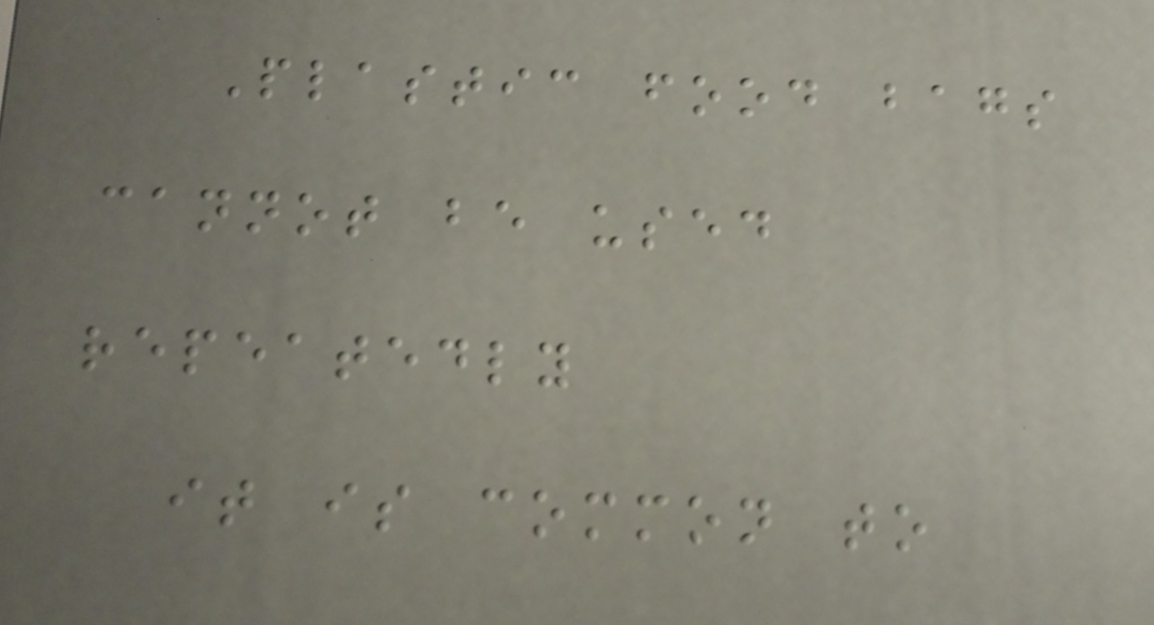Plastic food bags
cannot be used
repeatedly
it is common to
